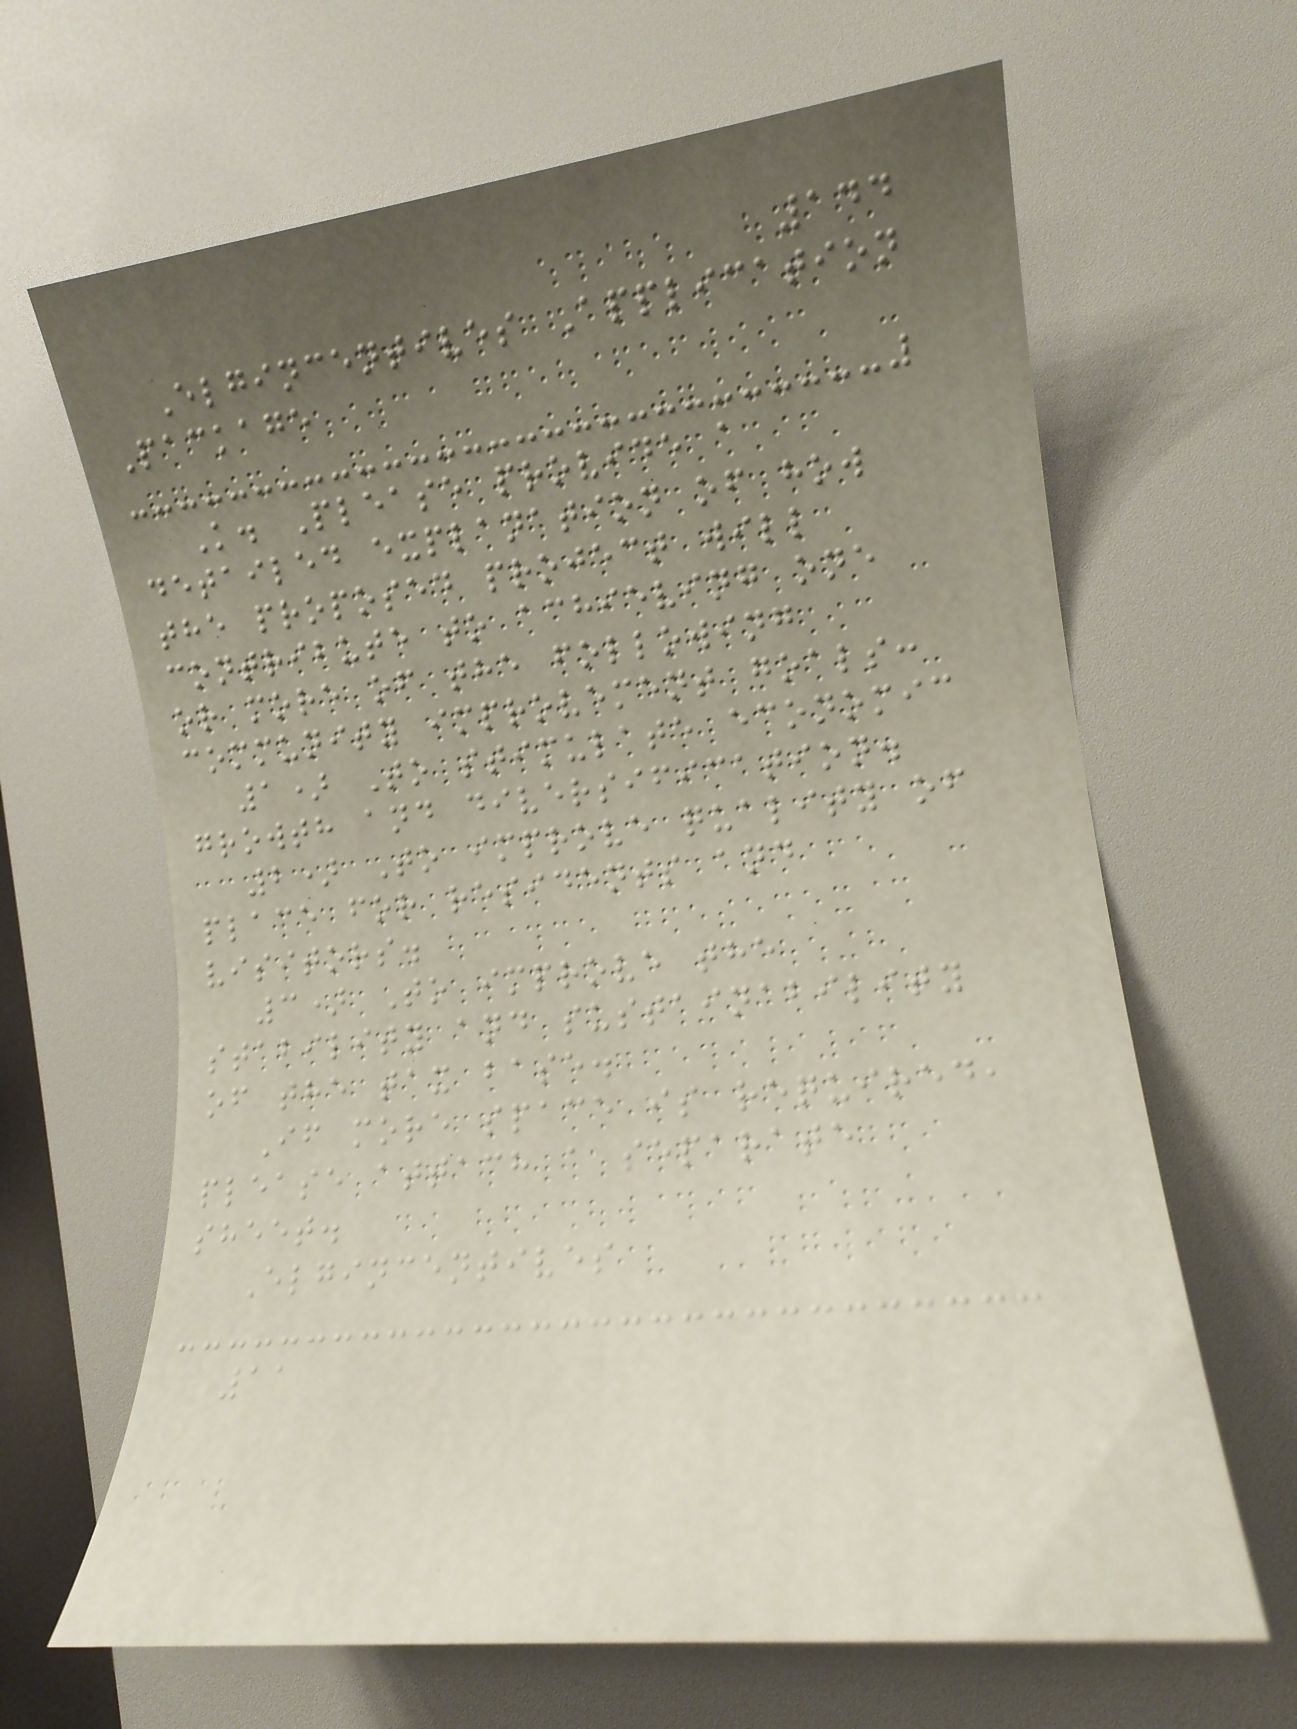144
Elgincentives Application
Package
K. Please provide a
detailed explanation of how
the proposed project will
contribute to achieving one
or more of the following
community improvement goals:
1) To stimulate economic
growth and diversification.
2) To improve quality of
place for residents and
visitors.
3) To improve the
stability and sustainability
of the tax base.
If more space is required,
please attach a separate
sheet.
Elgincentives
11
